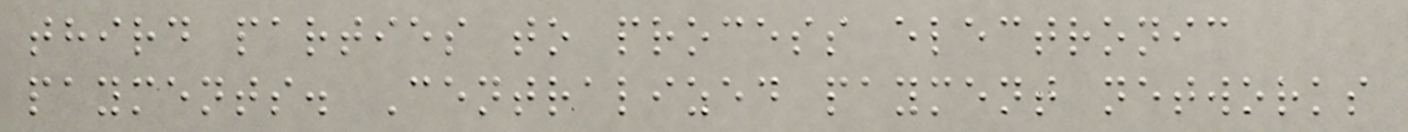third parties to process electronic
payments. Centralized payment networks
